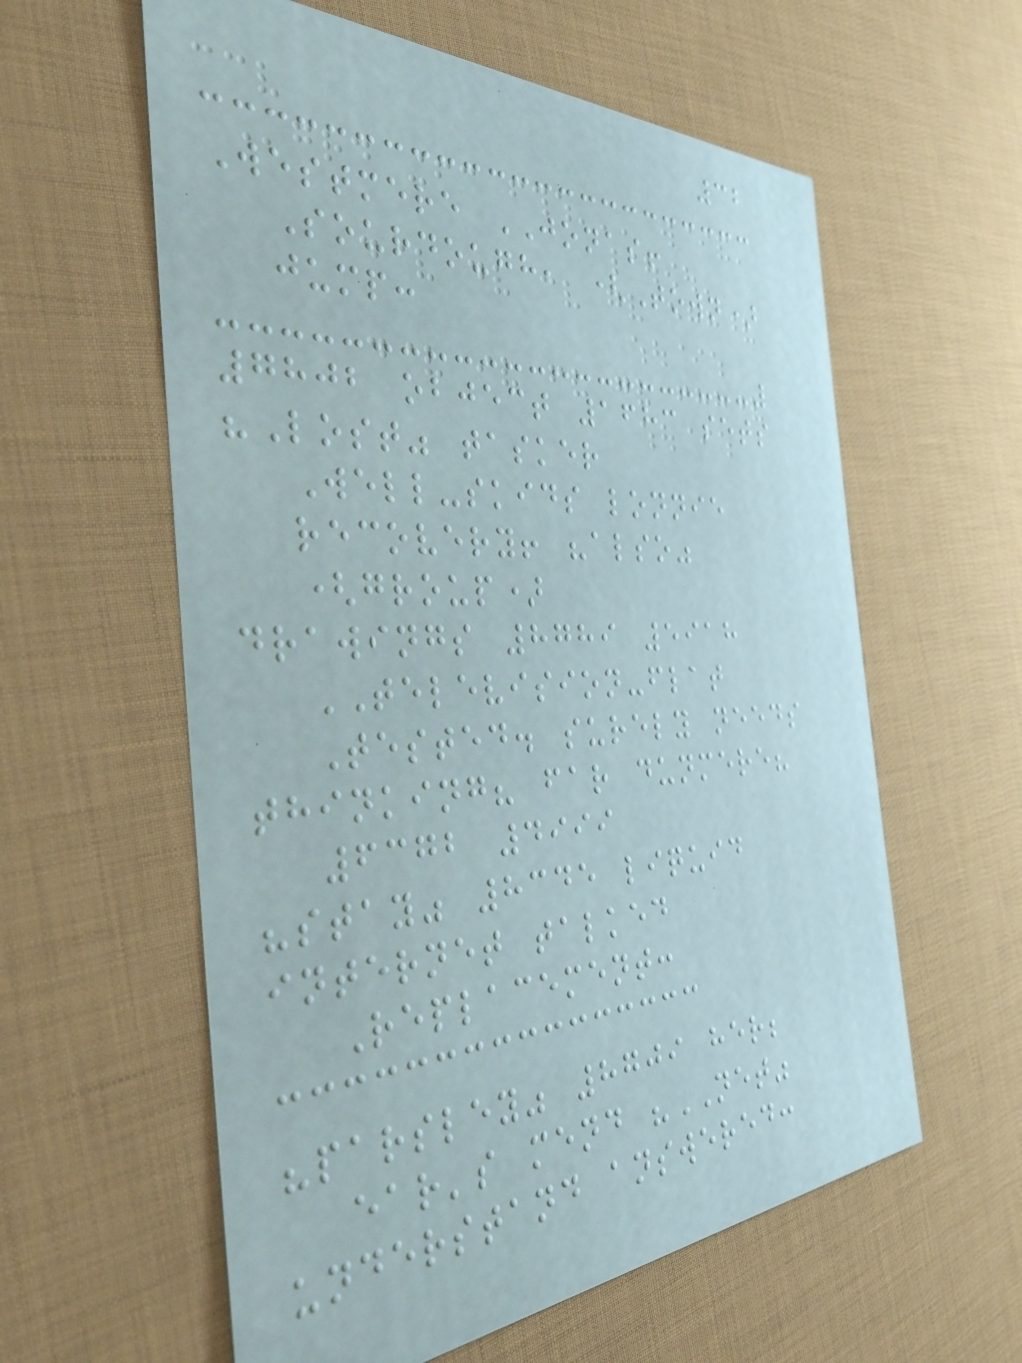32
Westmere JONAS!
Sourdough, (Town)
jump:
7802 object 1683 sets
"Lost" tasker
Well-skids lonnie
recovery! "also"
(group)
drawings 8789 5918
TELEVISION-flat
Tested. surely needs
thinking? far dunmere?
6372 4999
"stay" 8345 liquid
internet talked
Replacement:
"parsley" 8709 her;
ear's mend "NET"
understand answered:
